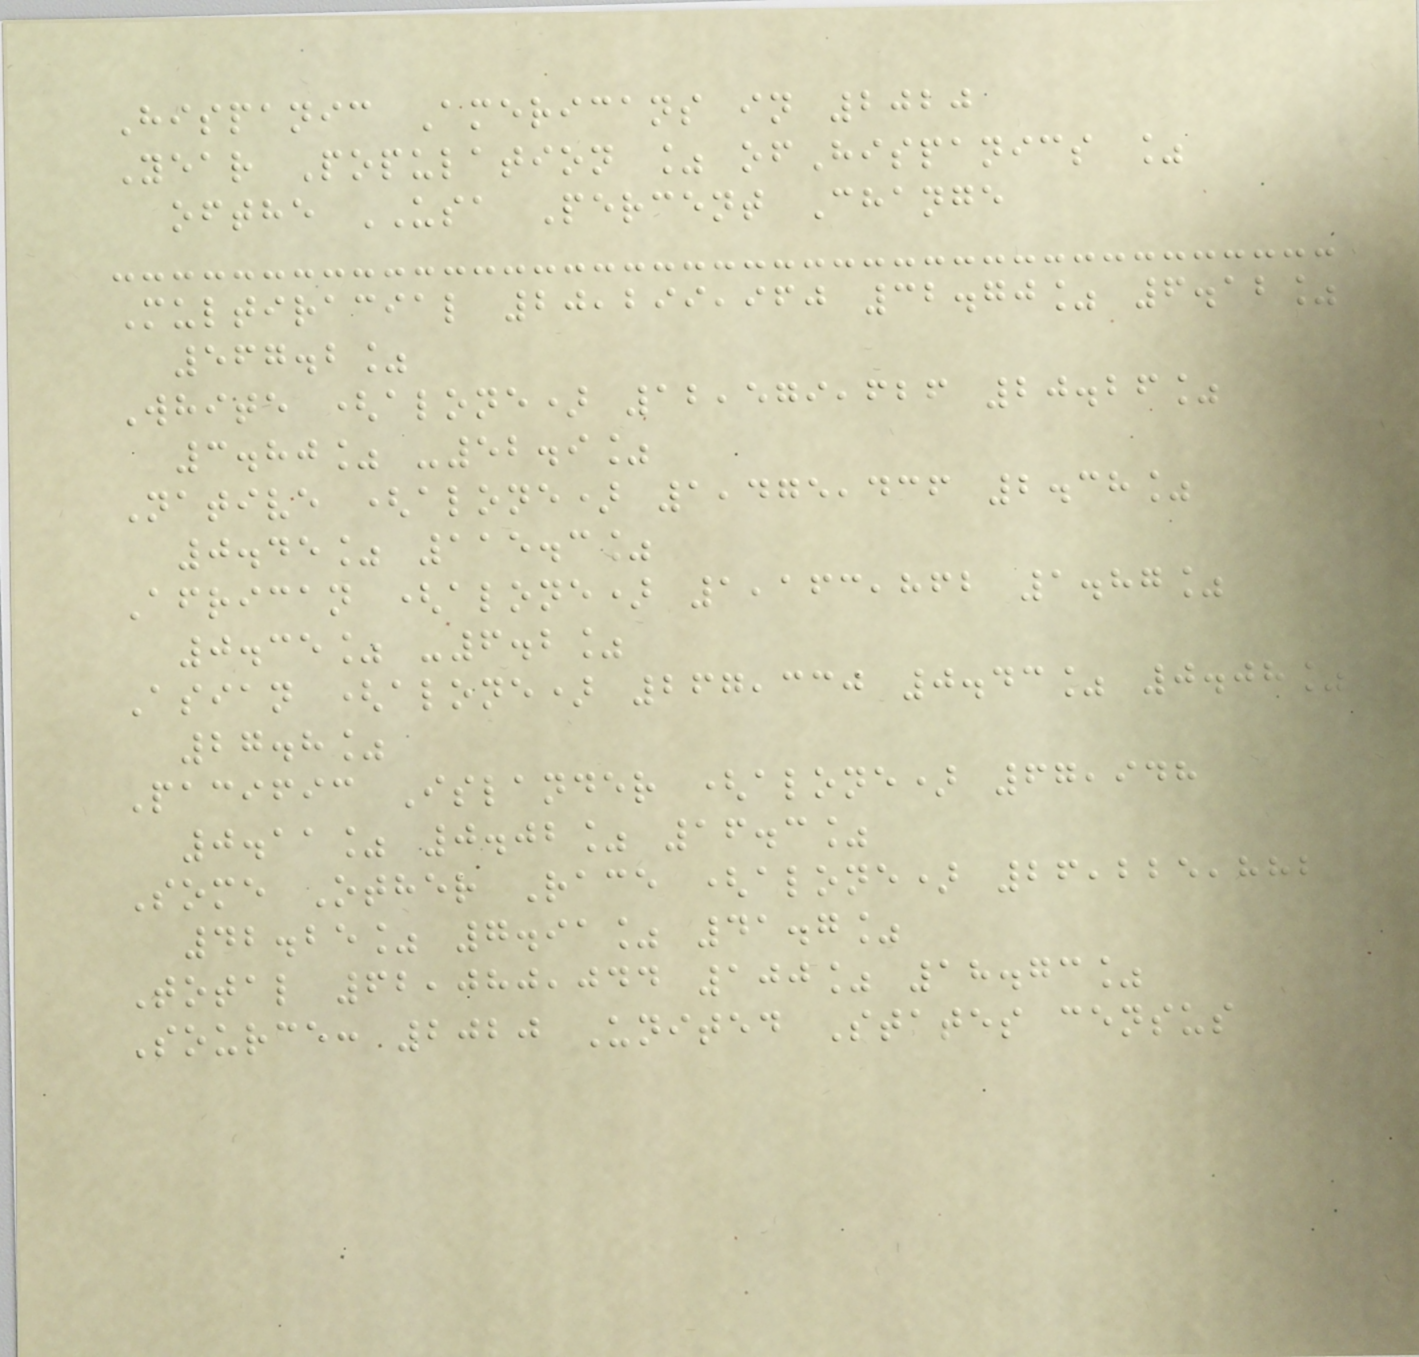Hispanic Americans in 2020
Year Population % ofHispanics %
ofthe USA Percent Change
Multiracial 20,299,960 32.70% 6.12%
567.2%
White (alone) 12,579,626 20.26%
3.80% -52.9%
Native (alone) 1,475,436 2.38%
0.45% 115.3%
African (alone) 1,163,862 1.87%
0.35% -6.2%
Asian (alone) 267,330 0.43% 0.08%
27.8%
Pacific Islander (alone) 67,948
0.11% 0.02% 16.3%
Some Other Race (alone) 26,225,882
42.25% 7.91% 41.7%
Total 62,080,044 100% 18.73%
Source: 2020 United States census
